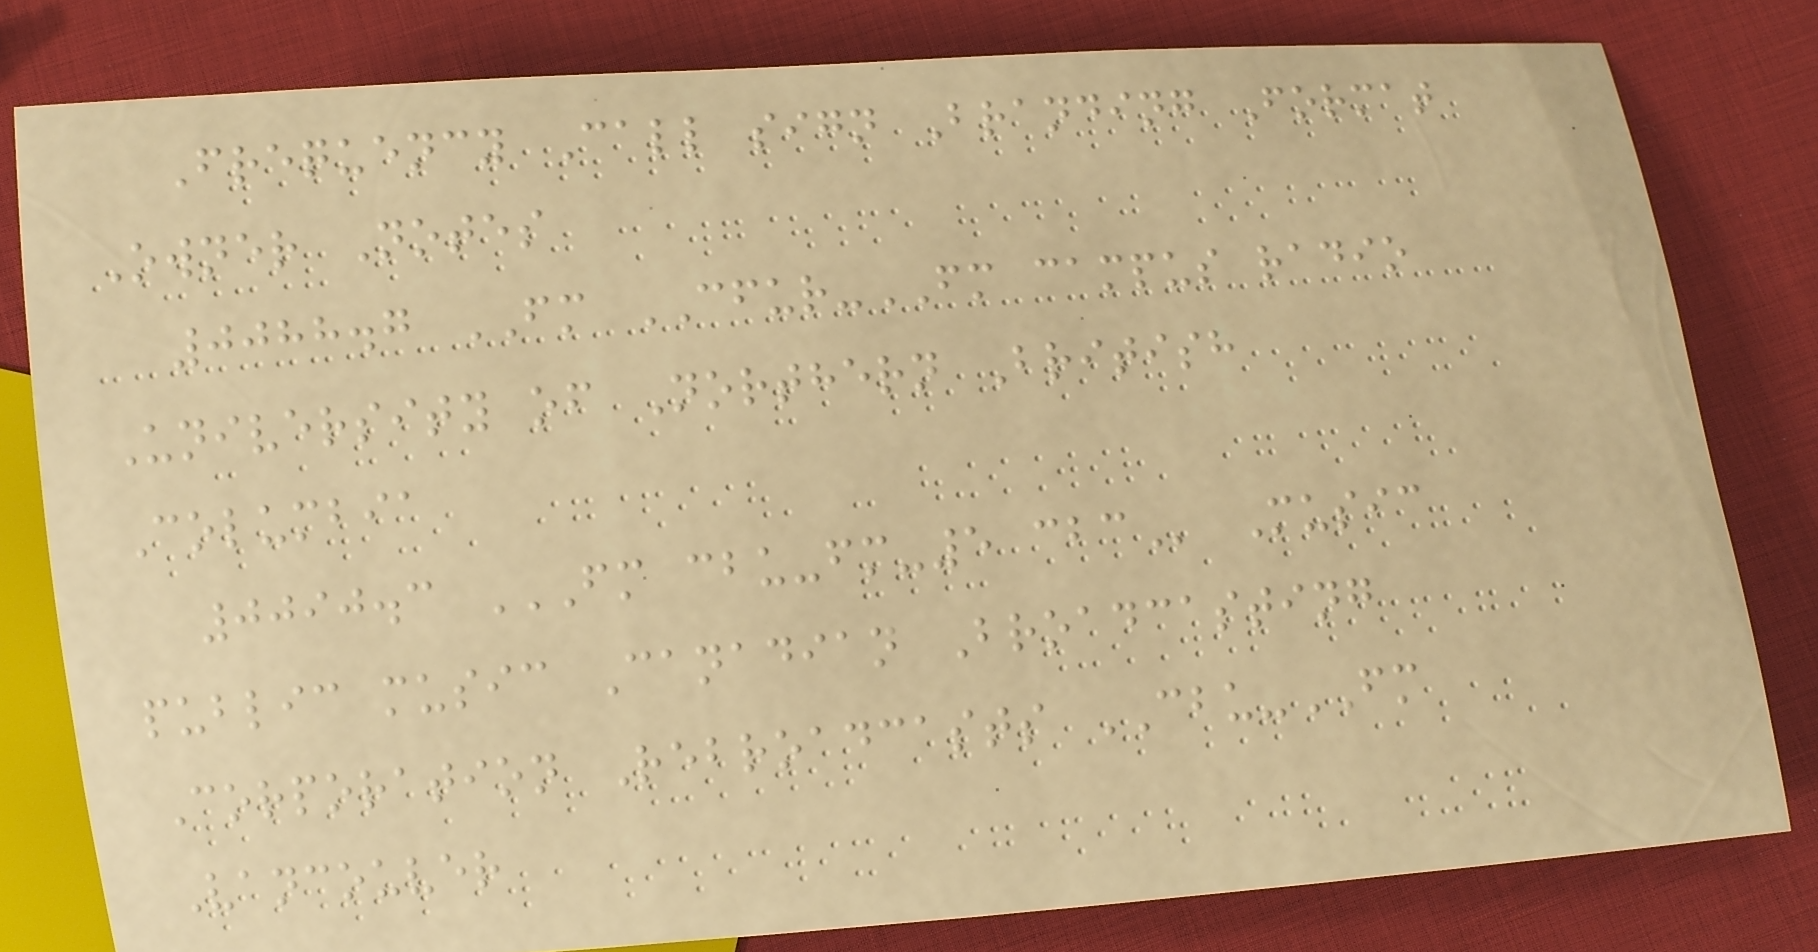Frequency Call sign Branding Format
Owner Notes
0088.7 FM CFUR-FM campus radio
University of Northern British
Columbia
0090.3 FM CBU-FM-5 CBC Music
public music Canadian Broadcasting
Corporation Rebroadcasts CBU-FM
Vancouver
